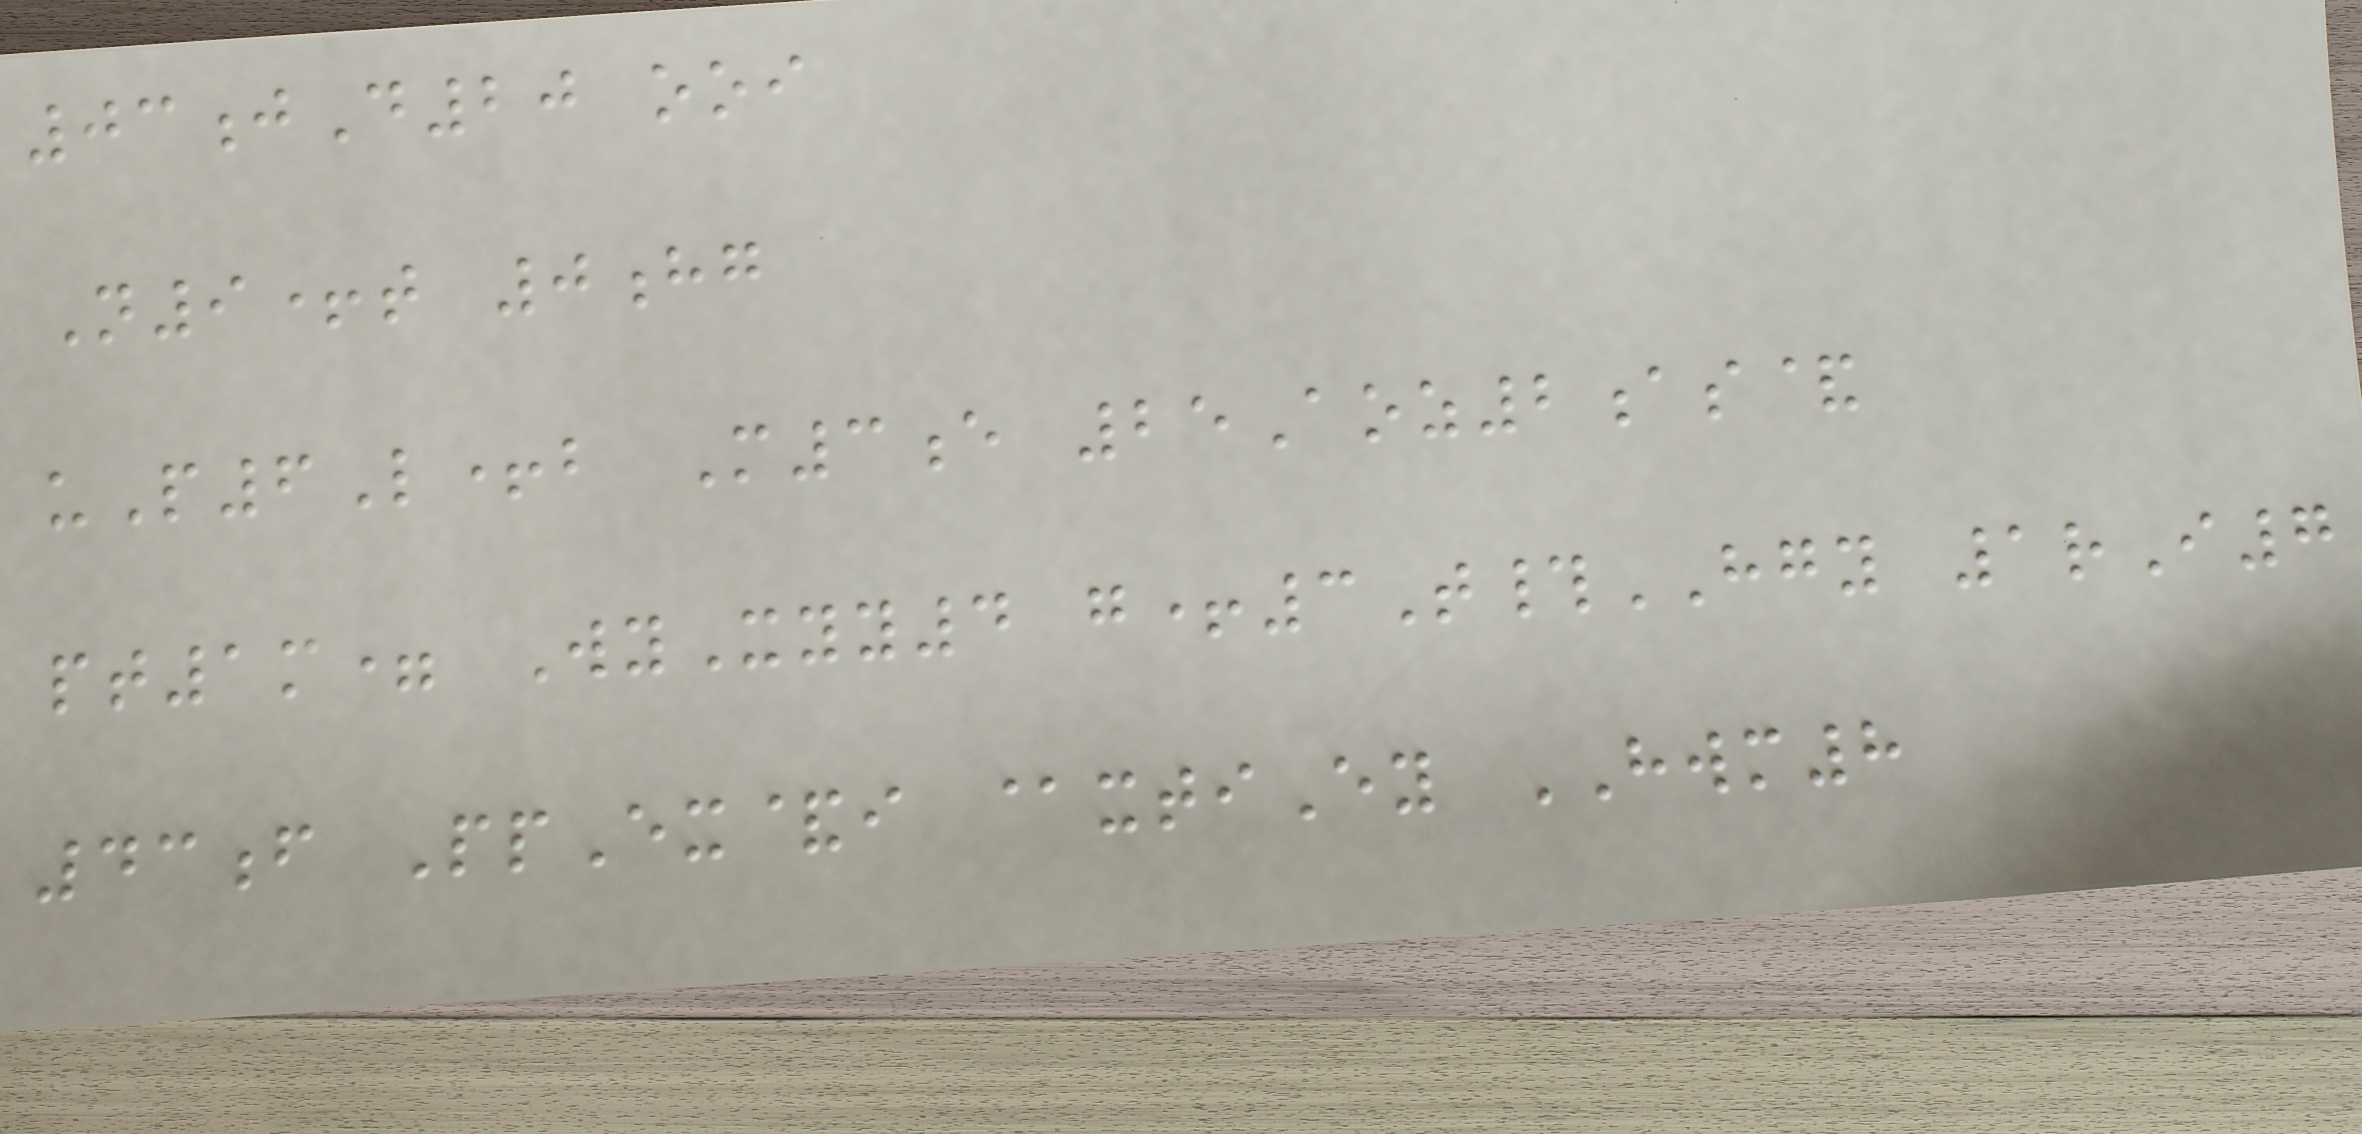03jD20 ooi
N9+t 0hg
uP6L+b M3e 25Aoz2as&
pt1m= WyXyy4 g+3T#HGY 1rI7
43f PpEx&i @xtiEy HWM8
